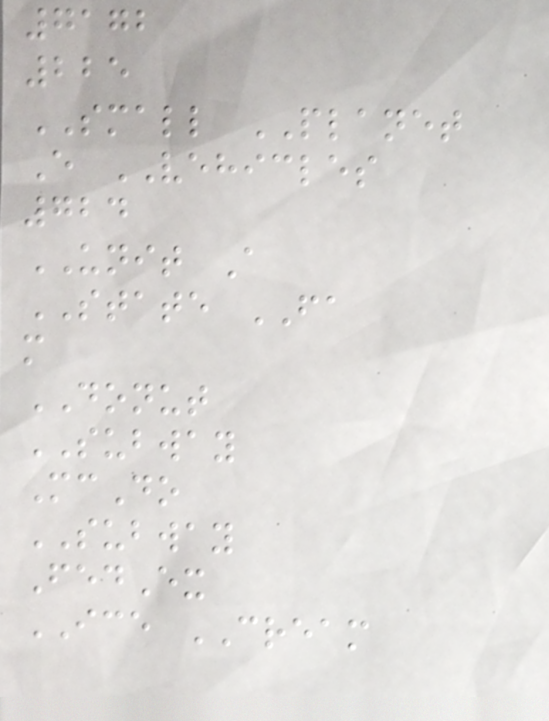7172
225
SMALL PLANET
E VEHICLES
724
UNIT A
STATE FA
m
DONUT
SUBWAY
McDo
SUBWAY
FedEx
ICE CREAM
